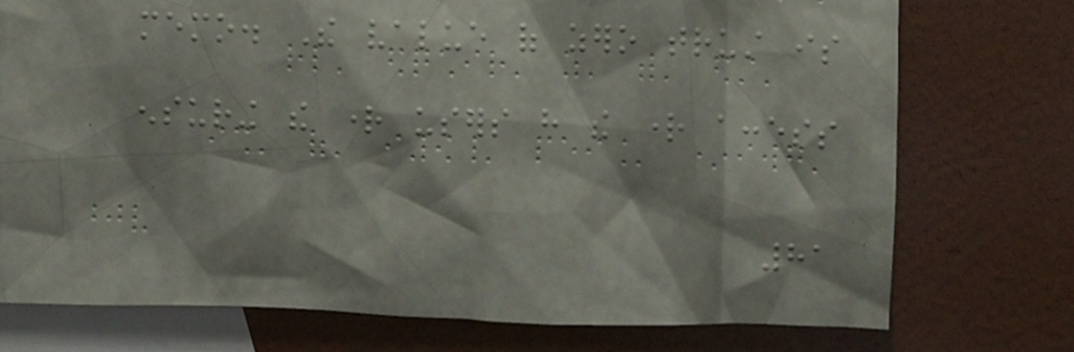memo. The value of zero trust is
ensuring the right users have the right access
81
